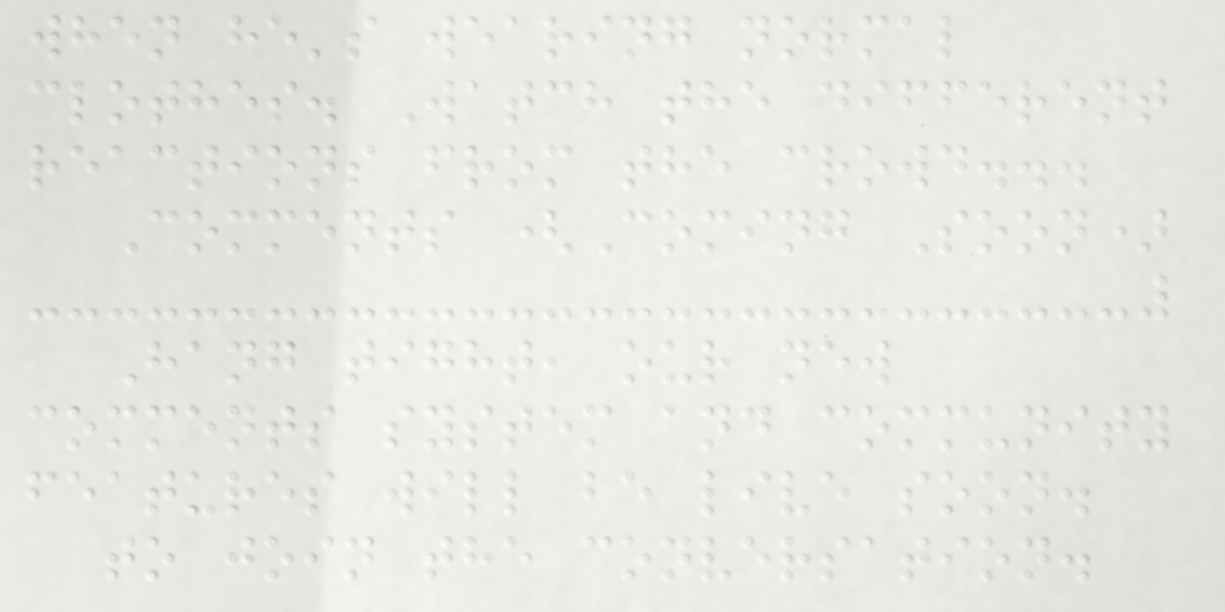when he's wearing normal
clothes. Watch the different
reactions from the crowd...
Comments (Coming Soon)
Hang tight, our new
comments system and community
features will be live soon.
to join the conversation.
